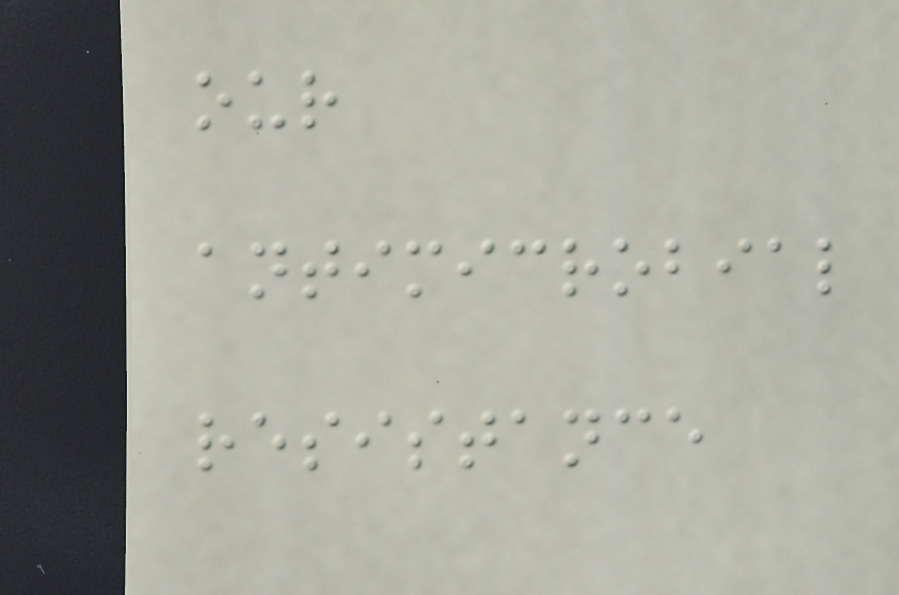our
antimicrobial
resistance
